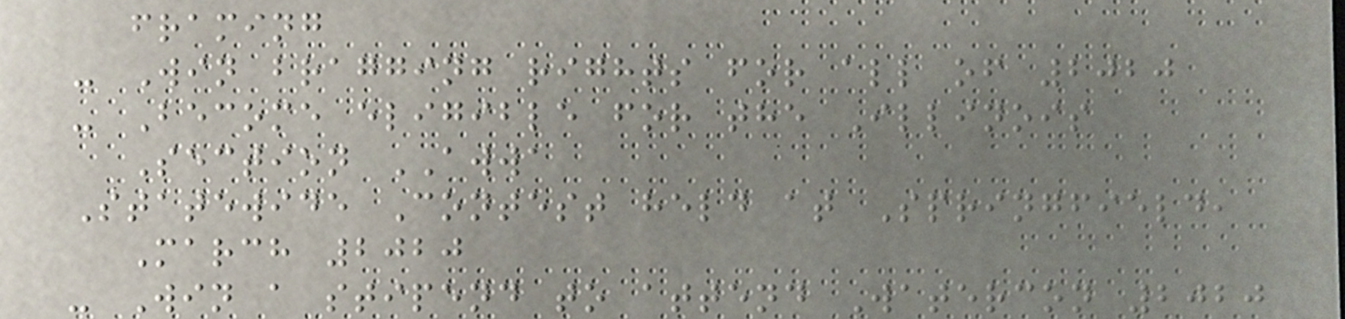framing
- Win bragging rights for all of 2020
- Become eligible for the Illinois
Section AWWA
Statewide Contest held at Springfield,
March 2020
- Win a stipend to attend Watercon 2020
